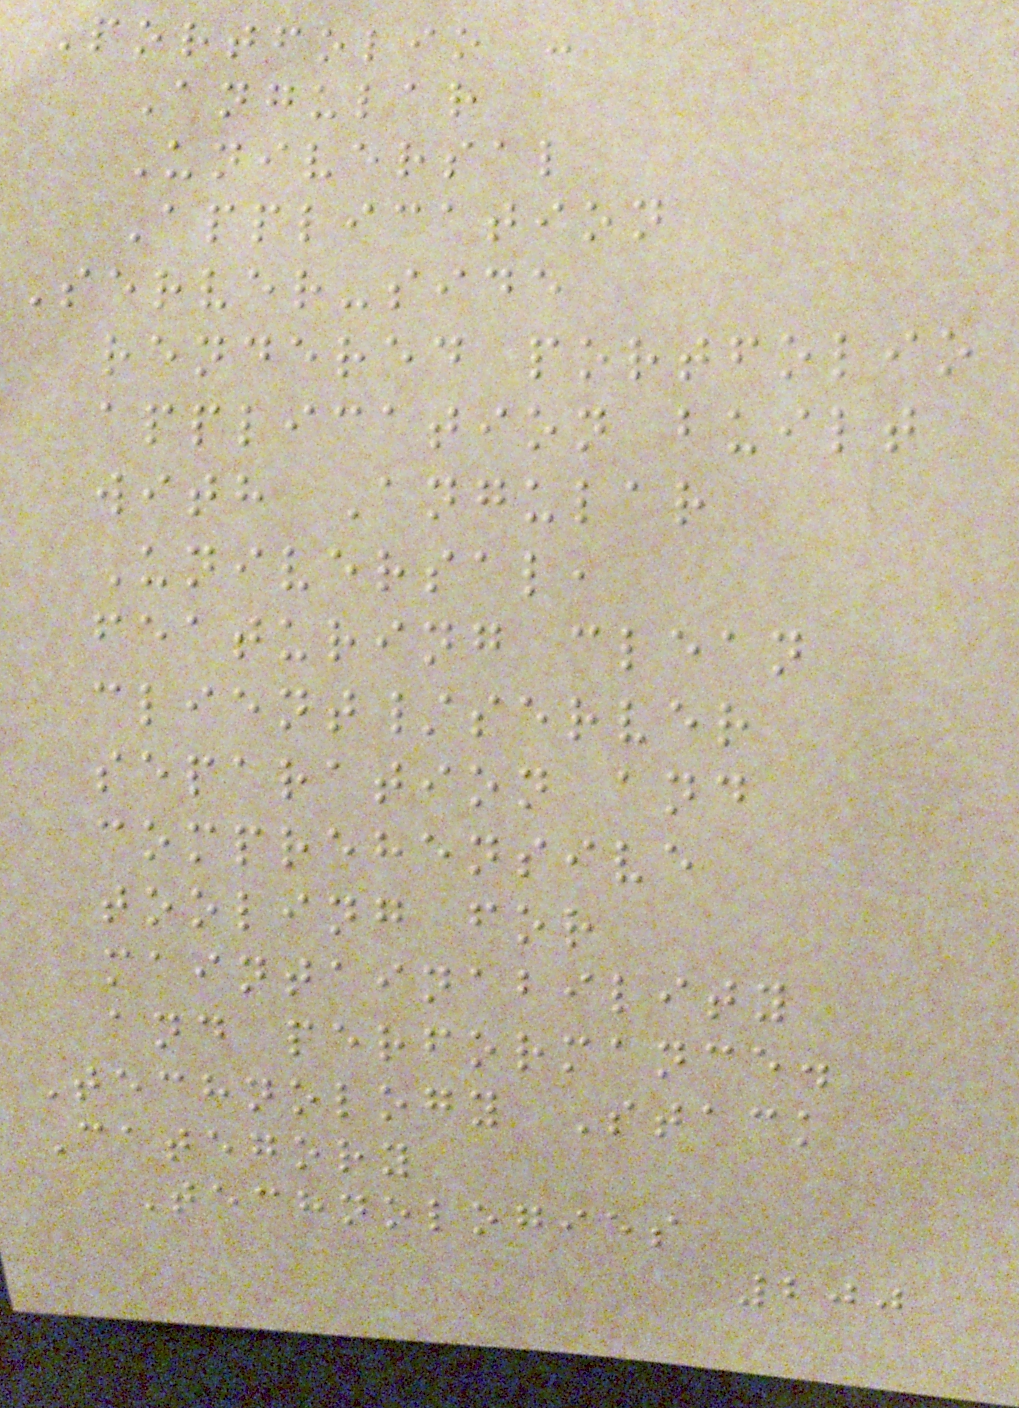Portfolio -
Angular
Universal
Application
Server-side
rendered portfolio
application built
with Angular
Universal,
featuring clean
client/server
separation and
comprehensive
tooling for
maintainability
and performance.
Technology Stack
Category
Technologies
200
